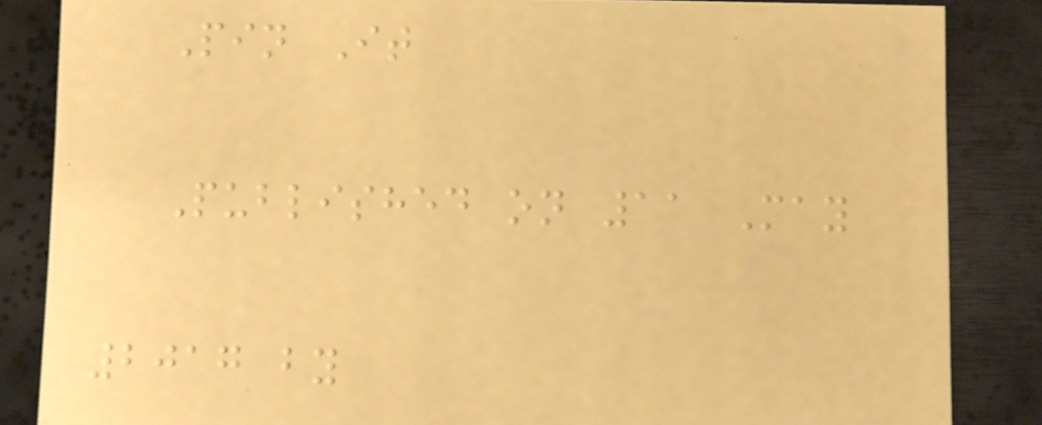Pin It
Published on 11 May
2017 by
